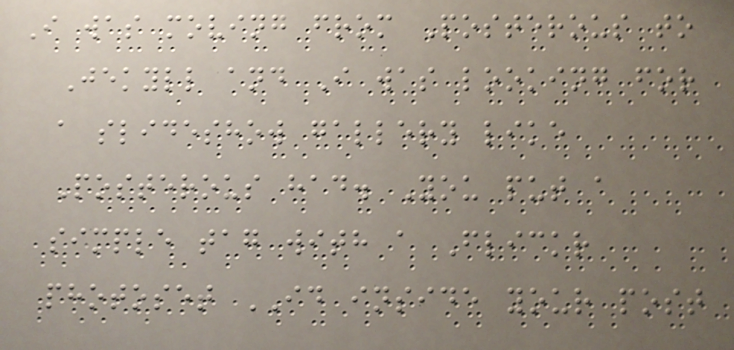I was moving from Posterous to
Jekyll and I was looking for
a slideshow gallery like
Posterous had. You put a
simple tag with a Flickr
photoset ID inside your post
